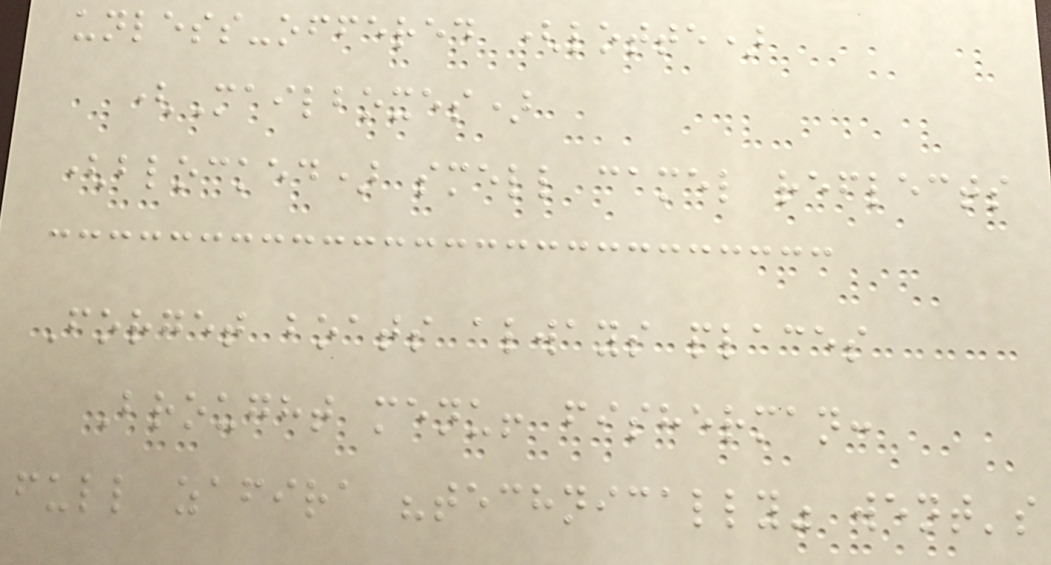unless-offered (lotte)
(Mailboxes)
(blocked) smell camel reflects
Forget boats always places
Brought menu! fisherman:
full zafira "technically" went's
